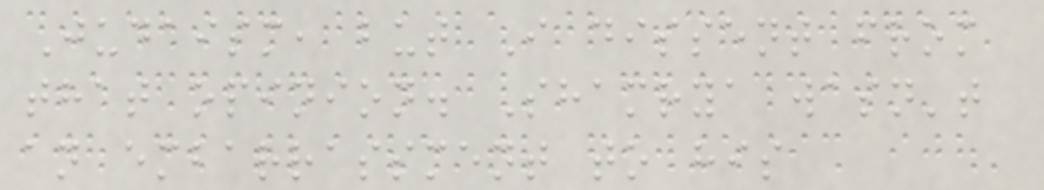Judaism, but I dissent from
that opinion. Shamrya wasn't
an embarrassment to his
